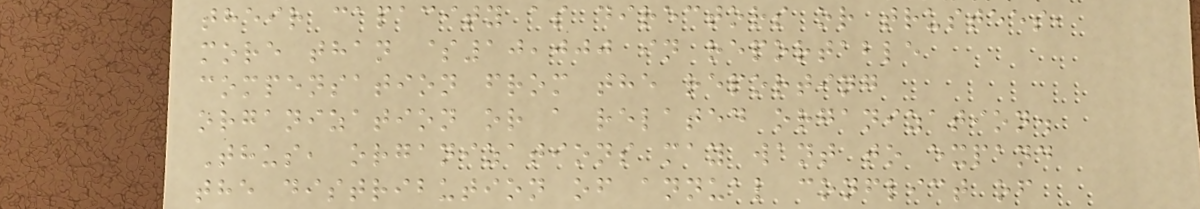their capacity as directors or trustees,
more than $10,000 in reportable
compensation from the reporting
organization or a related organization.
Thus, organizations may want to expand
the distribution of annual conflict of
